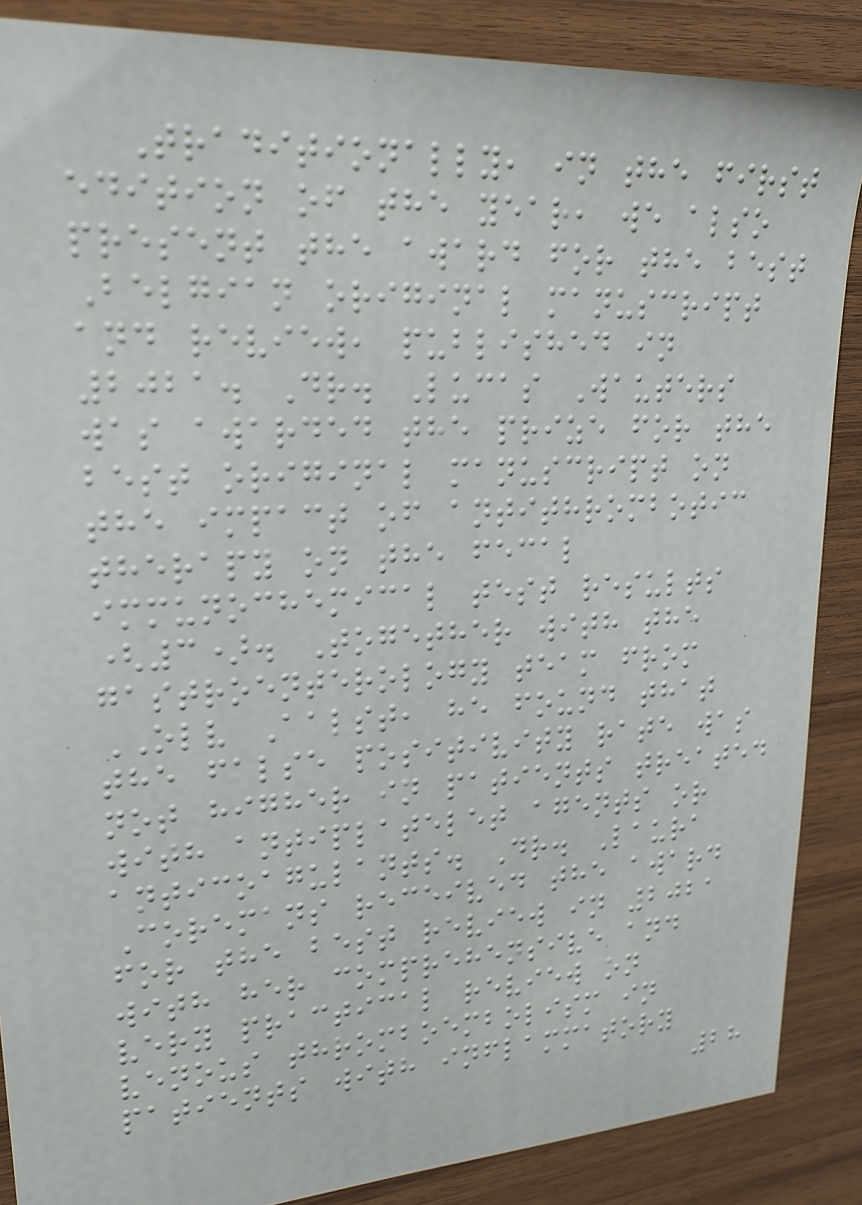Traditionally, in the first
edition of the year, we also
present the award for the best
Belgian original manuscript
and review, published in
2021. Dr. Lucas Wauters
was awarded the prize for the
best original manuscript on
the impact of antithrombotic
therapy on the fecal
immunochemical test results
(3). Together with the
gastroenterology team from
OLV Aalst, he found that
the false positivity rate was
not higher in patients treated
with antiplatelet agents or
anticoagulants. Dr. Laura
Coremans received the award
for the best review in 2021
with her comprehensive and
very practical review on
venous thromboembolism in
patients with inflammatory
28
